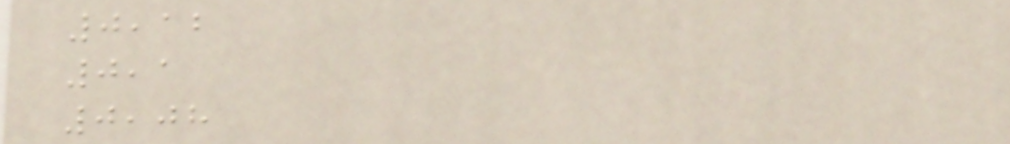0,12
0,1
0,08
